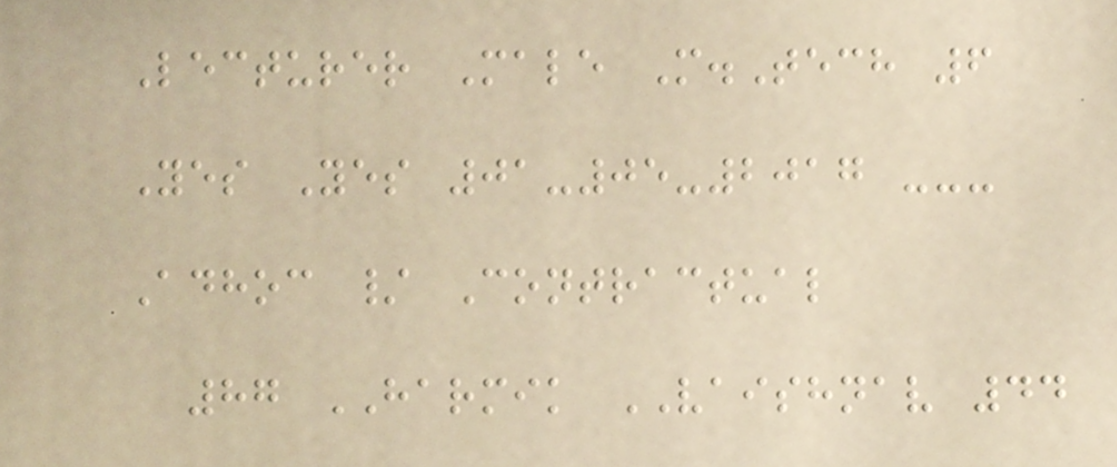Lecturer Male M.Tech 6
Yes Yes 01-05-2017 ---
Adhoc / Contractual
87 HARMIK VAISHNAV 44
